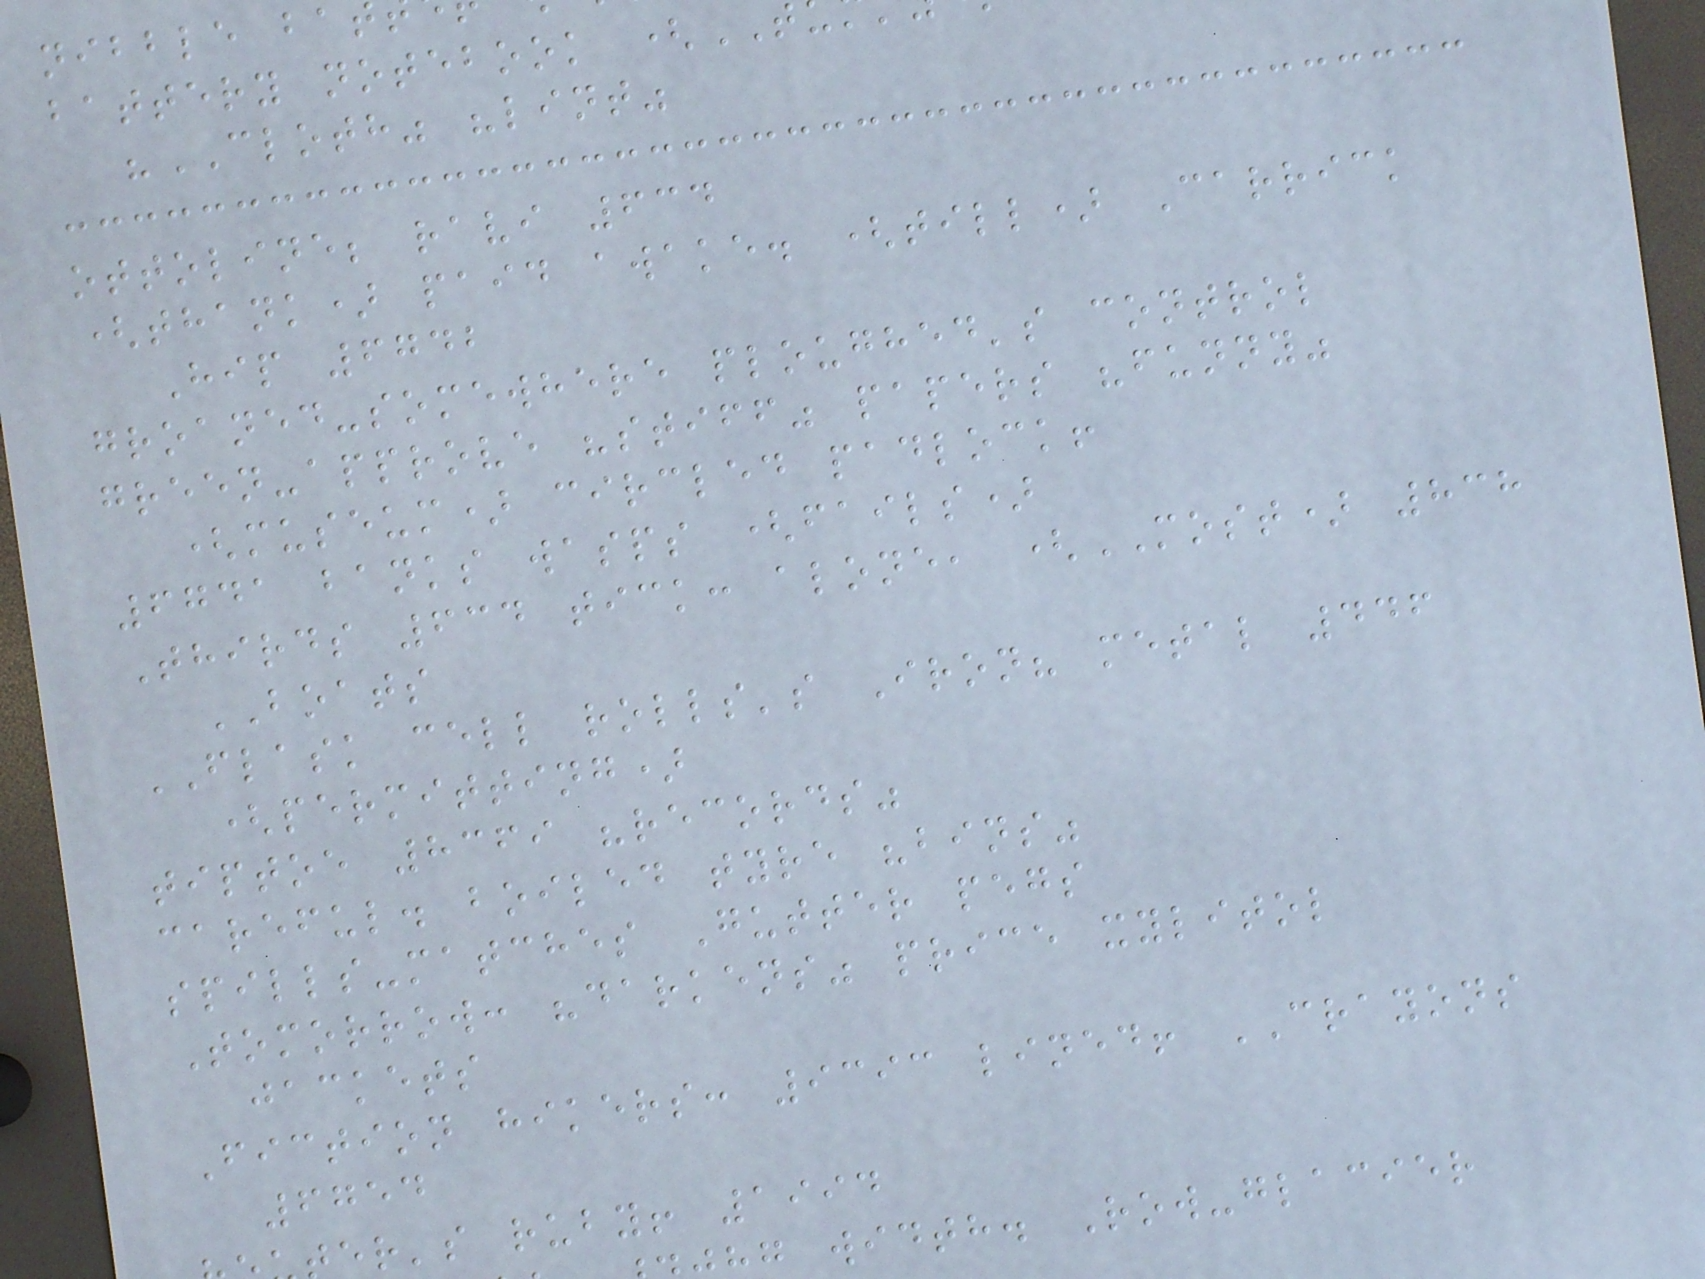nibble ba
battery notebook (
"CLOTH" "lint"
ottoline; ravi 634
(thank) paid awake. (till) Carrick
Hip 6742
groaned-somewhere ploughed's control
green-approve "stiff" papers "funny"
(museum) circled padlock!
6741 banks wasps (fails)
Thirds 634 tick: alone, (MOST) 838
BOATS
FLASK cell rolls's Iron? metal 446
(permitting)
tiptoe 8369 "records"
careful. boiled tyre "bins"
spills-matches Gutter pegs
Tomorrow: "darkens" price xylitol
jackets
Fiction hikers: 9393 lined! CRAYONS
6754
er's ruby! 1994
g width. Row-glacier
